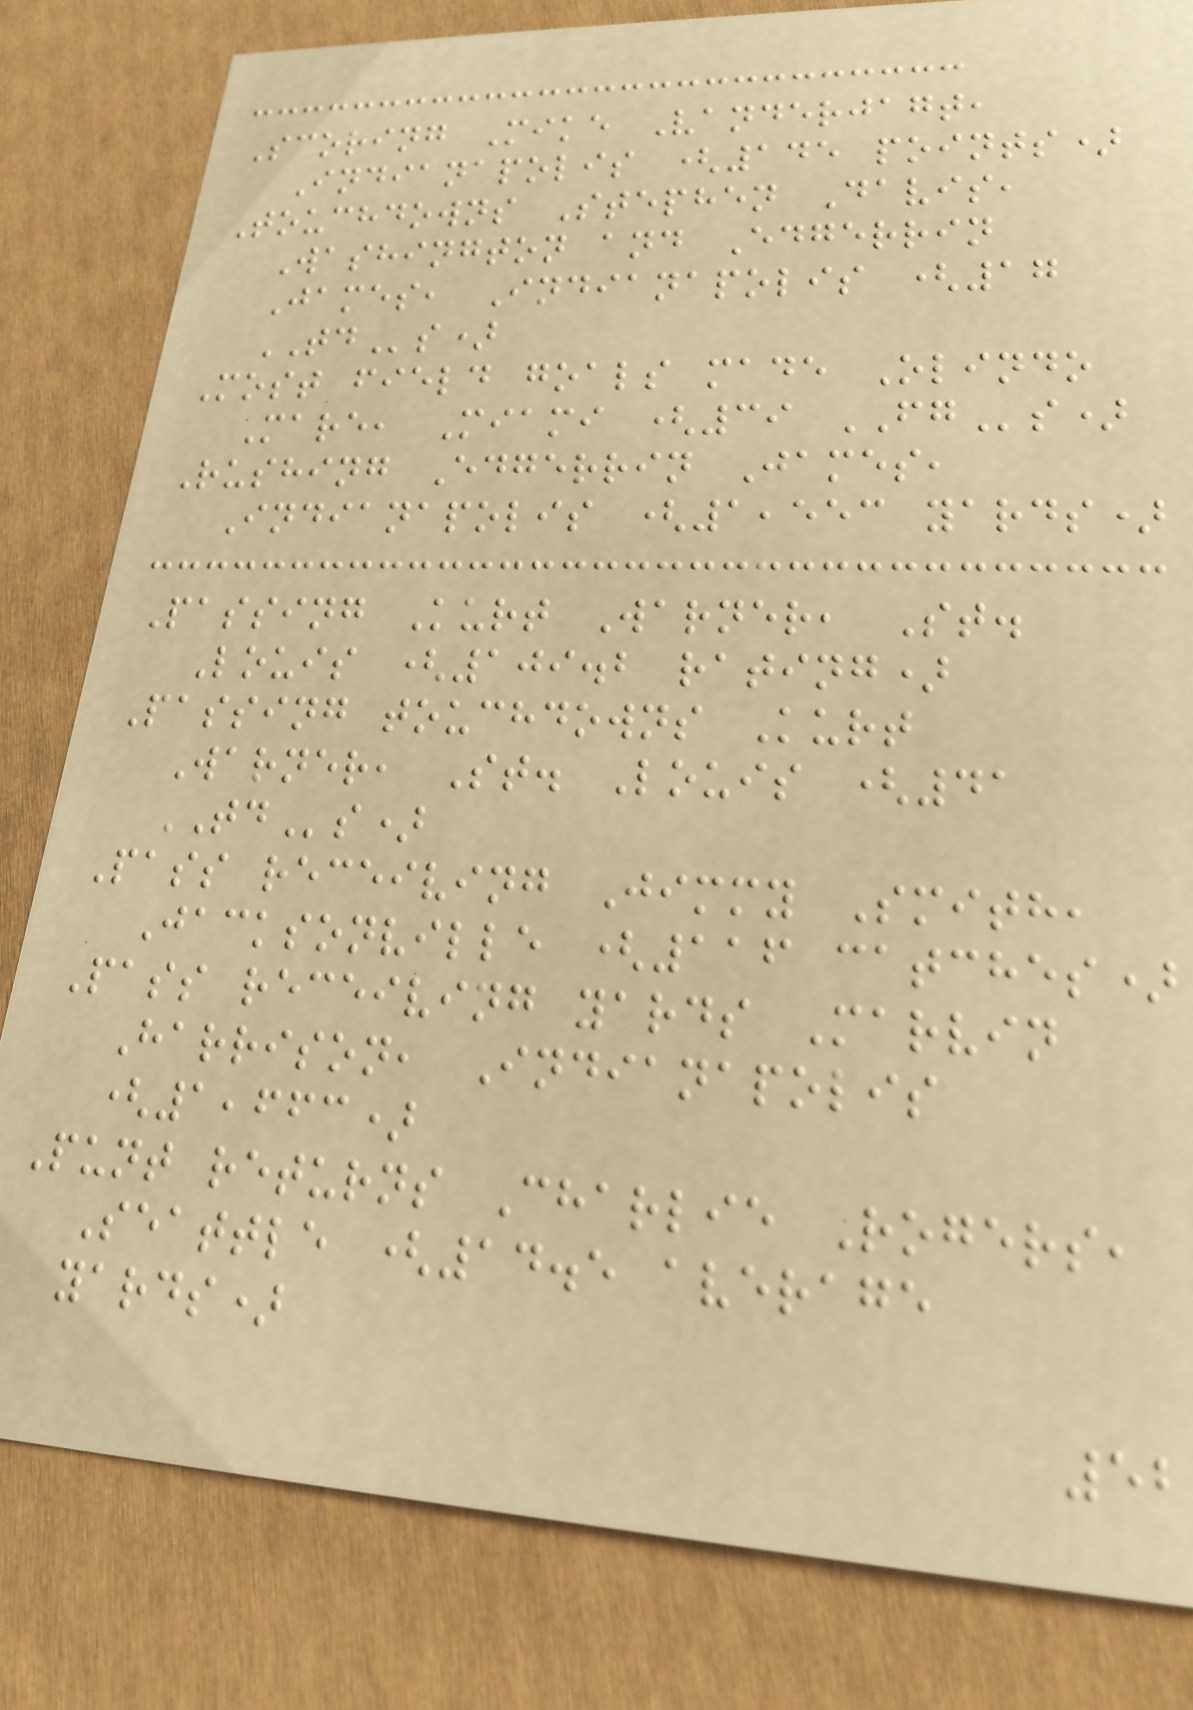Scoring Mike Vanderjagt,
Indianapolis (145 points)
Touchdowns Stephen Davis,
Washington and Edgerrin
James, Indianapolis (17
TDs)
Most field goals made Olindo
Mare, Miami (39 FGs)
Rushing Edgerrin James,
Indianapolis (1,553 yards)
Passing Kurt Warner, St.
Louis (109.2 rating)
Passing touchdowns Kurt
Warner, St. Louis (41
TDs)
Pass receiving Jimmy Smith,
Jacksonville (116 catches)
Pass receiving yards Marvin
Harrison, Indianapolis
(1,663)
Punt returns Charlie Rogers,
Seattle (14.5 average
yards)
52
